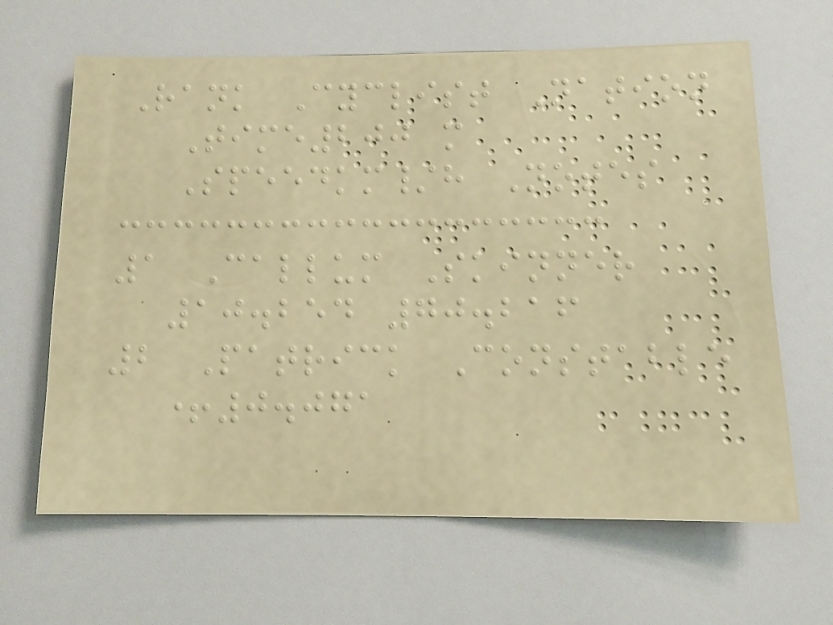Rank Cyclist Nation
Time200 m
Speedkm/h Notes
1 Callum Skinner
10.254 70.216
2 Patrick Constable
+0.071
